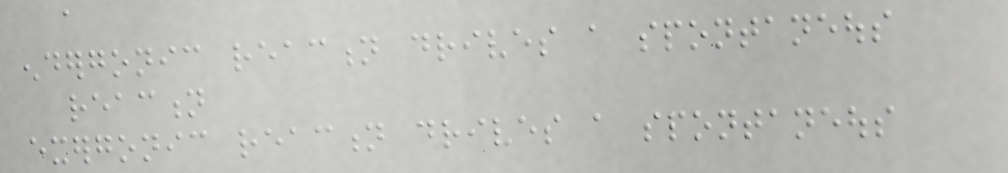a
endergonic reaction drives a spontaneous
reaction
exergonic reaction drives a spontaneous
